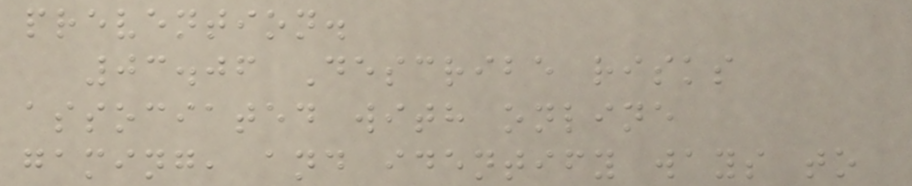prevention.
03.06 Describe risks
associated with online
gaming, and identify ways to
